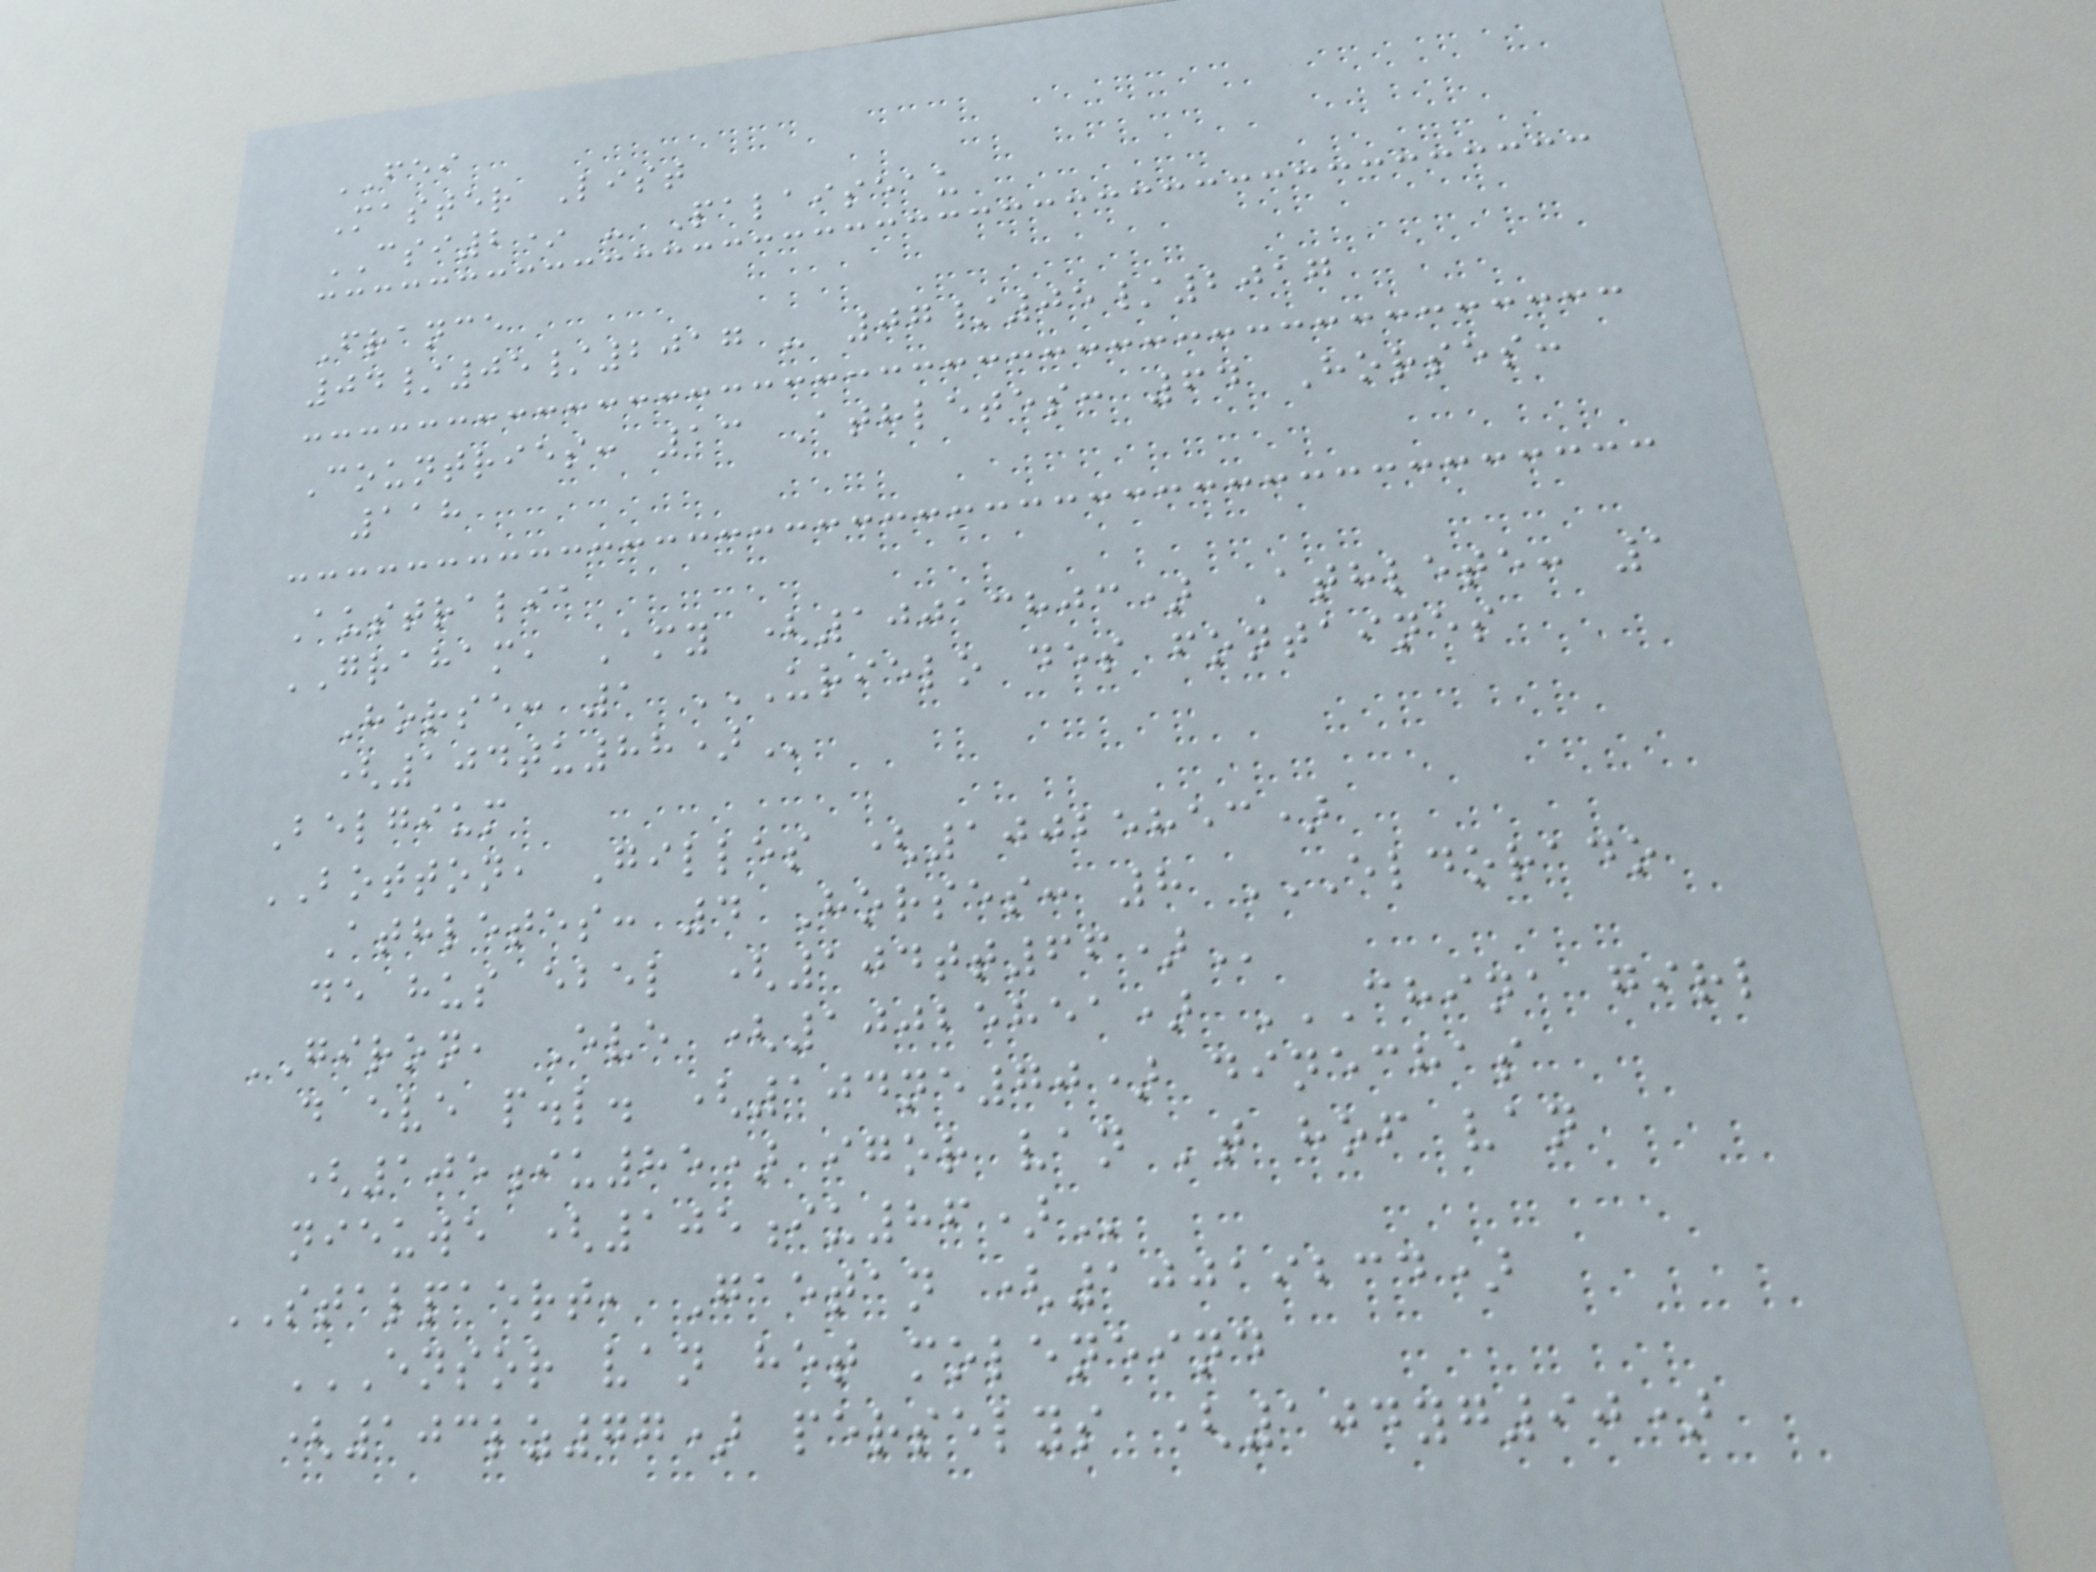FEI
Master List
CSI2* - Palaiseau
France
04/05/2017 - 07/05/2017
Countries: 13 Athletes: 64 Horses:
118
Australia
GRAHAM, Amy (10013803) Athlete: 1
Horse: 1 URIELO DES FONTAINES
(104TU88)
Belgium
BOTTON, Gilles (10025853)
Athletes: 4 Horses: 8 ELDORADO
DE HUS EBEL (104TT66)
GIRON, Eve (10025851) CHINA GIRL
D EVE P.L. (104NE70) DINECHAS
(105IU85) IGOR VAN 'T HOF VAN
NIEUWE (105IU86)
STALPAERT, Gaetan (10019234)
ENSOR VAN HET MOLENEIND
(103LZ77) PERSELYS (104YG90)
